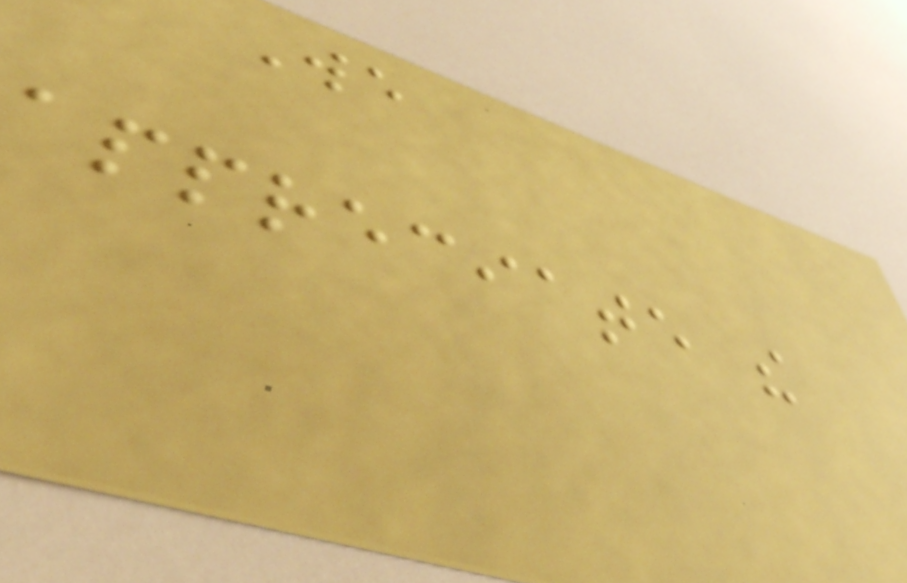We
appreciate the
